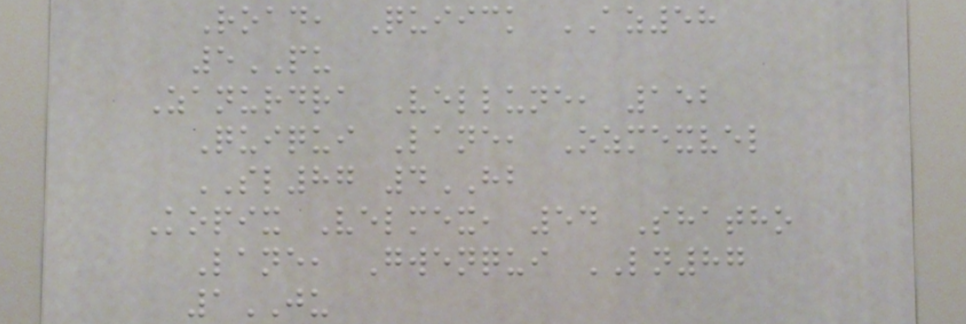Road, Quiick AZ58
5PU
Zanurdra Vellune, 152
Quiqui Lane, Ozmexvel
SL87 4HB
Kopix Velmex, 54 Shatho
Lane, Gwenqui LN87
1JU
